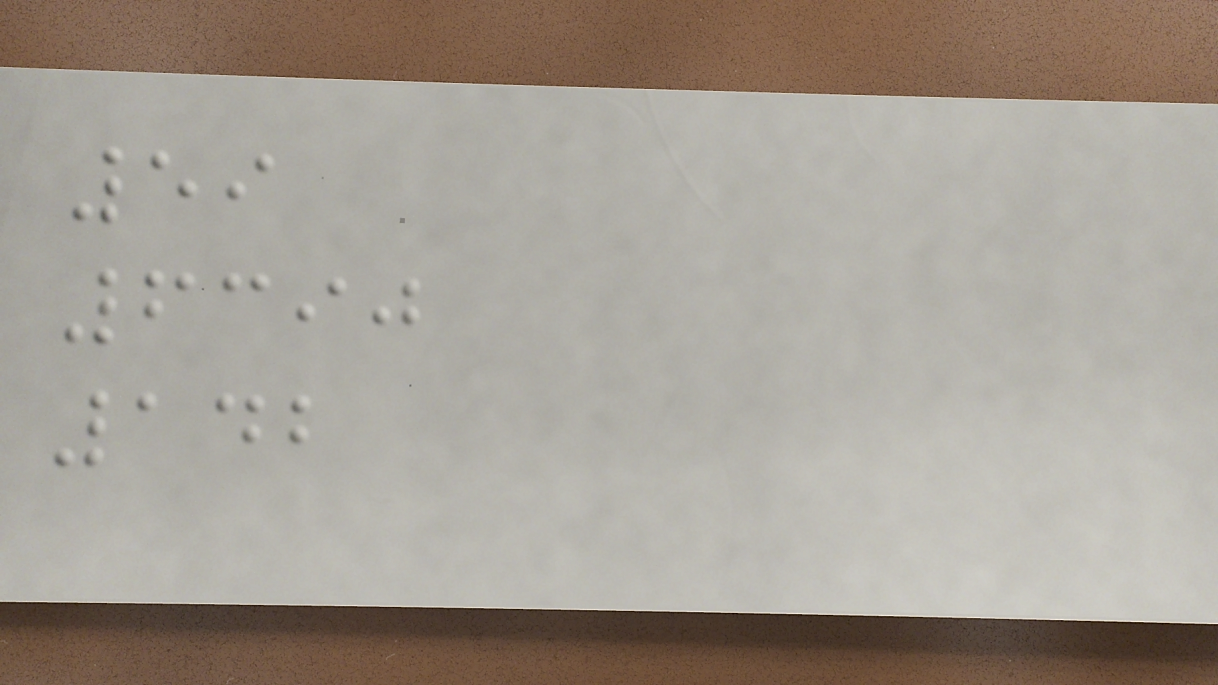59
6390
142
